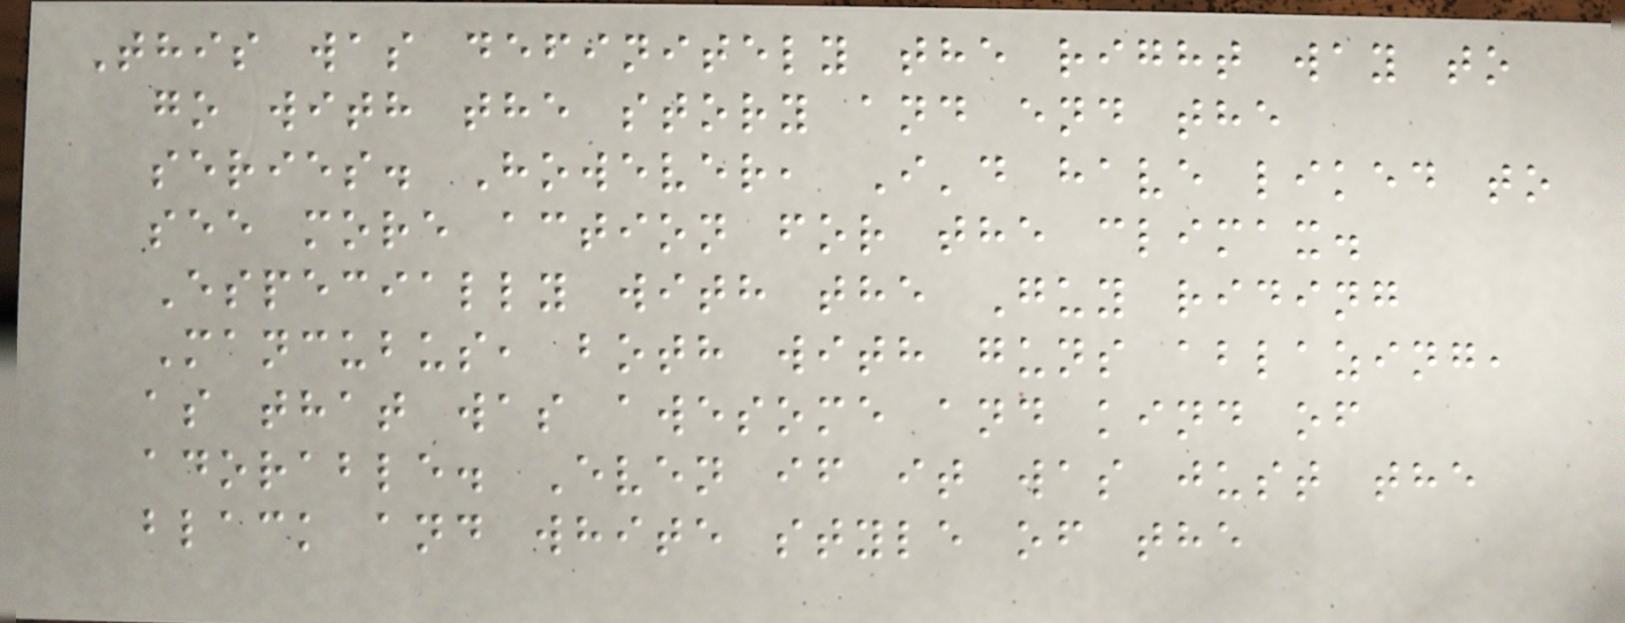This was definitely the right way to
go with the story and end the
series. However, I'd have liked to
see more action for the climax.
Especially with the Guy riding
Mancubus, both with guns ablazing,
as that was awesome and kind of
adorable. Even if it was just the
black and white style of the
